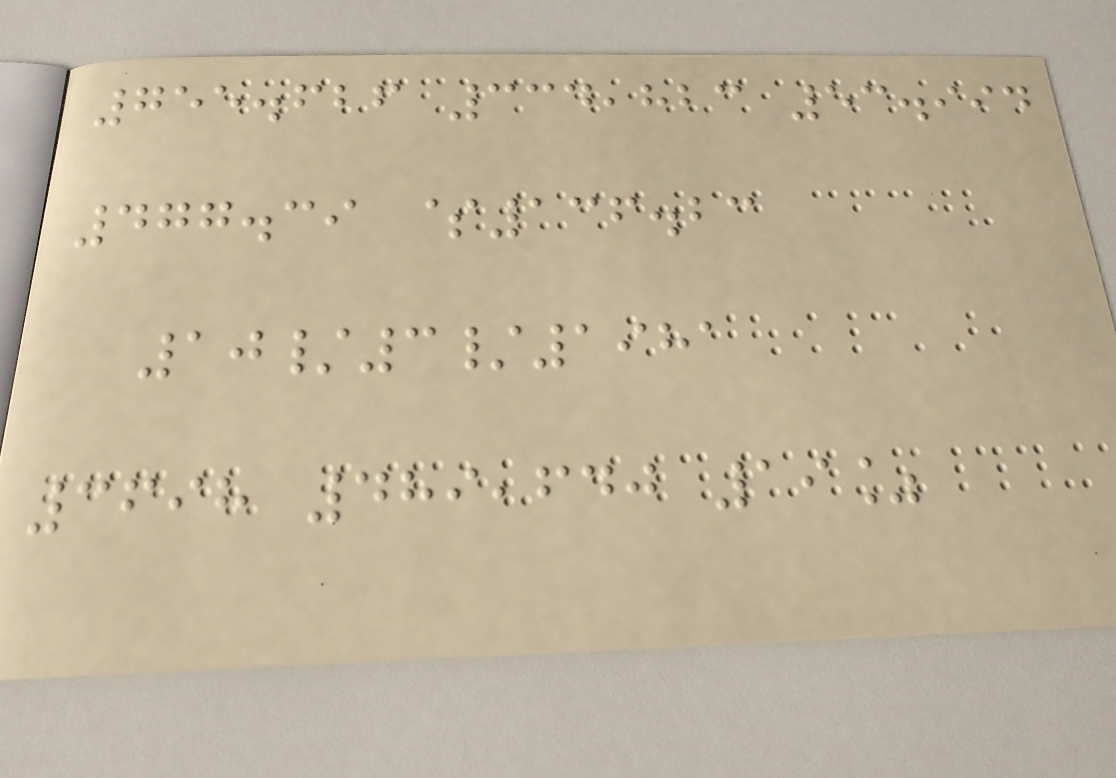755.626 334,823 53.994
477.39 $136.23
10/3/1981
3698 489,640 19%
